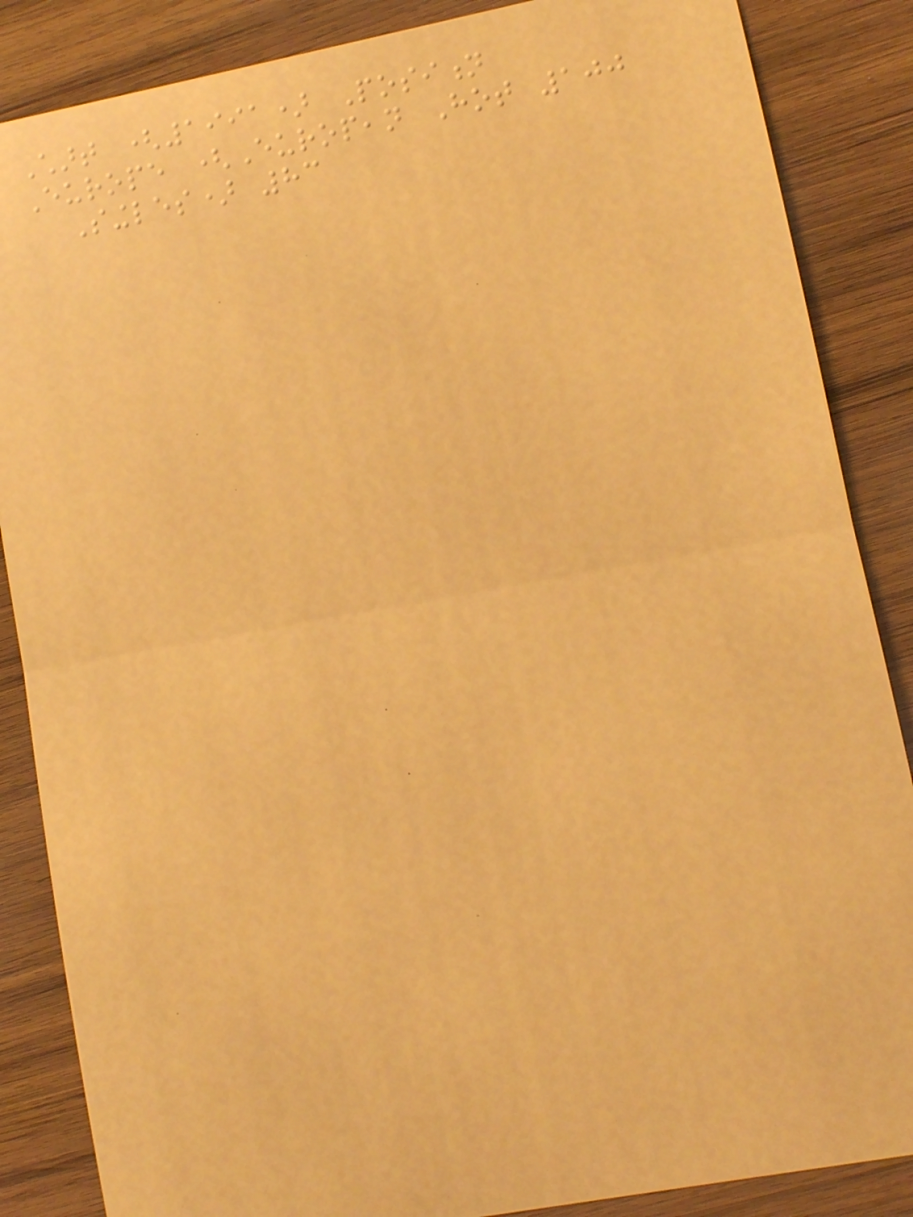Chart (1991) Position
Europe (European Hot 100
Singles) 83
